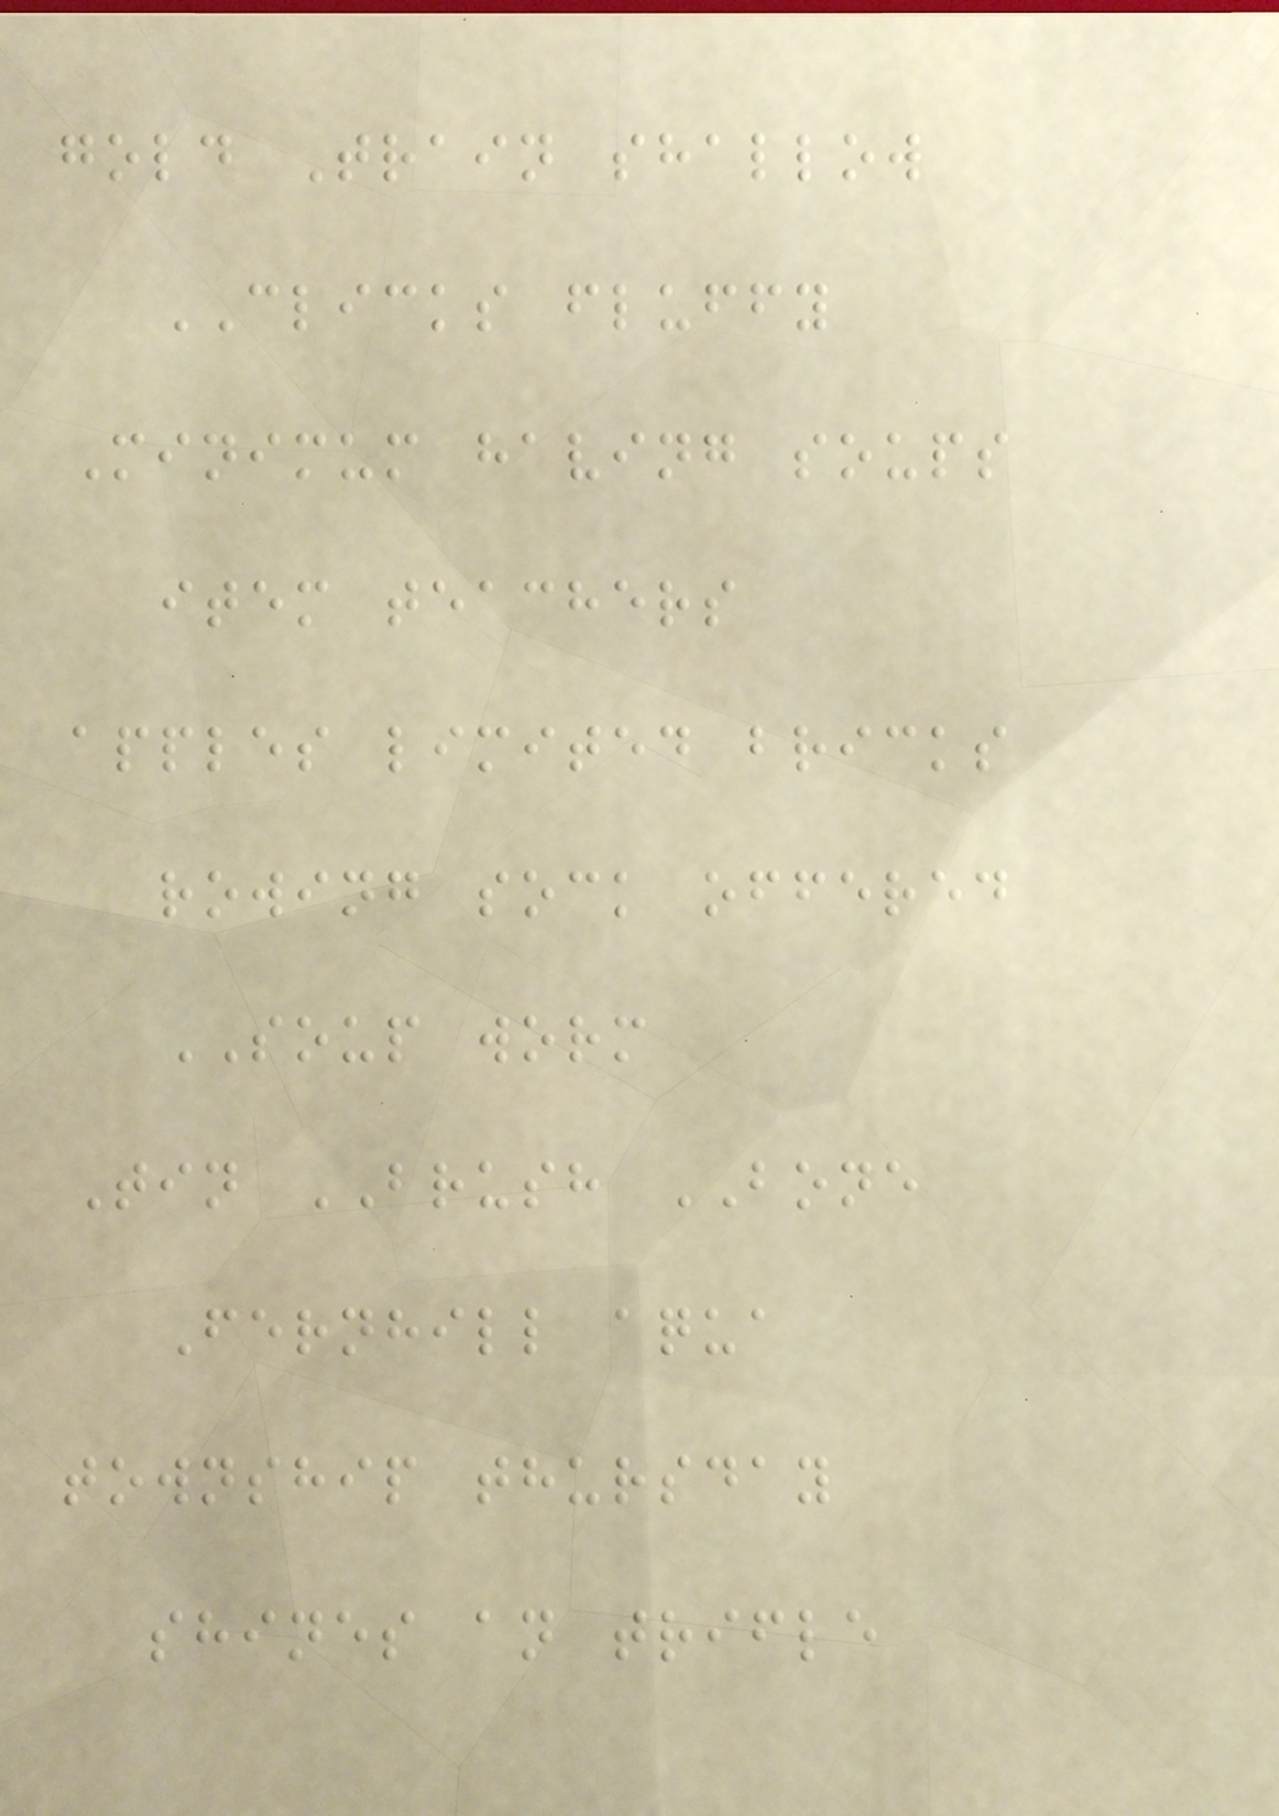gold Train shallow
CLICKS fluffy
Minimum having soups
item teachers
apples limited bricks
rowing sock offered
SOUP worm
Tin BRUSH BONE
Fernhill aqua
township thursday
shines an trifle
